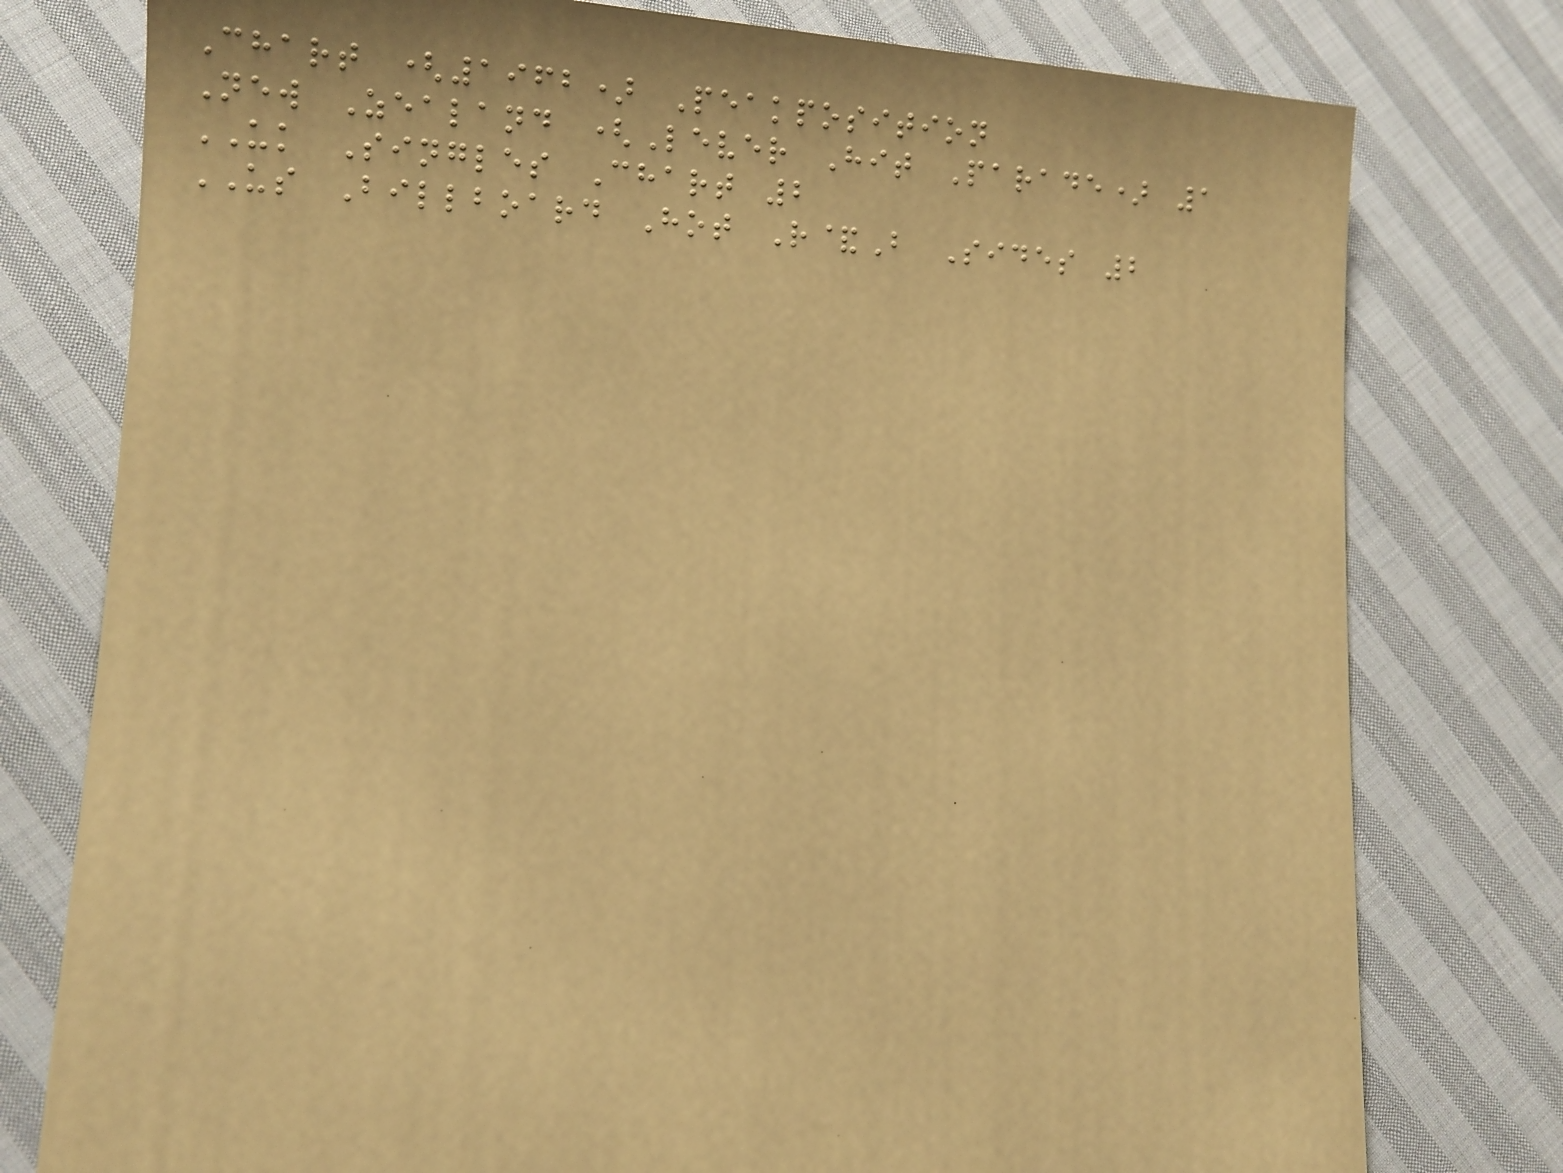Chart (1962) Peakposition
New Zealand (Lever Hit Parade) 1
UK Singles Chart 2
US Billboard Hot R&B Sides 2
